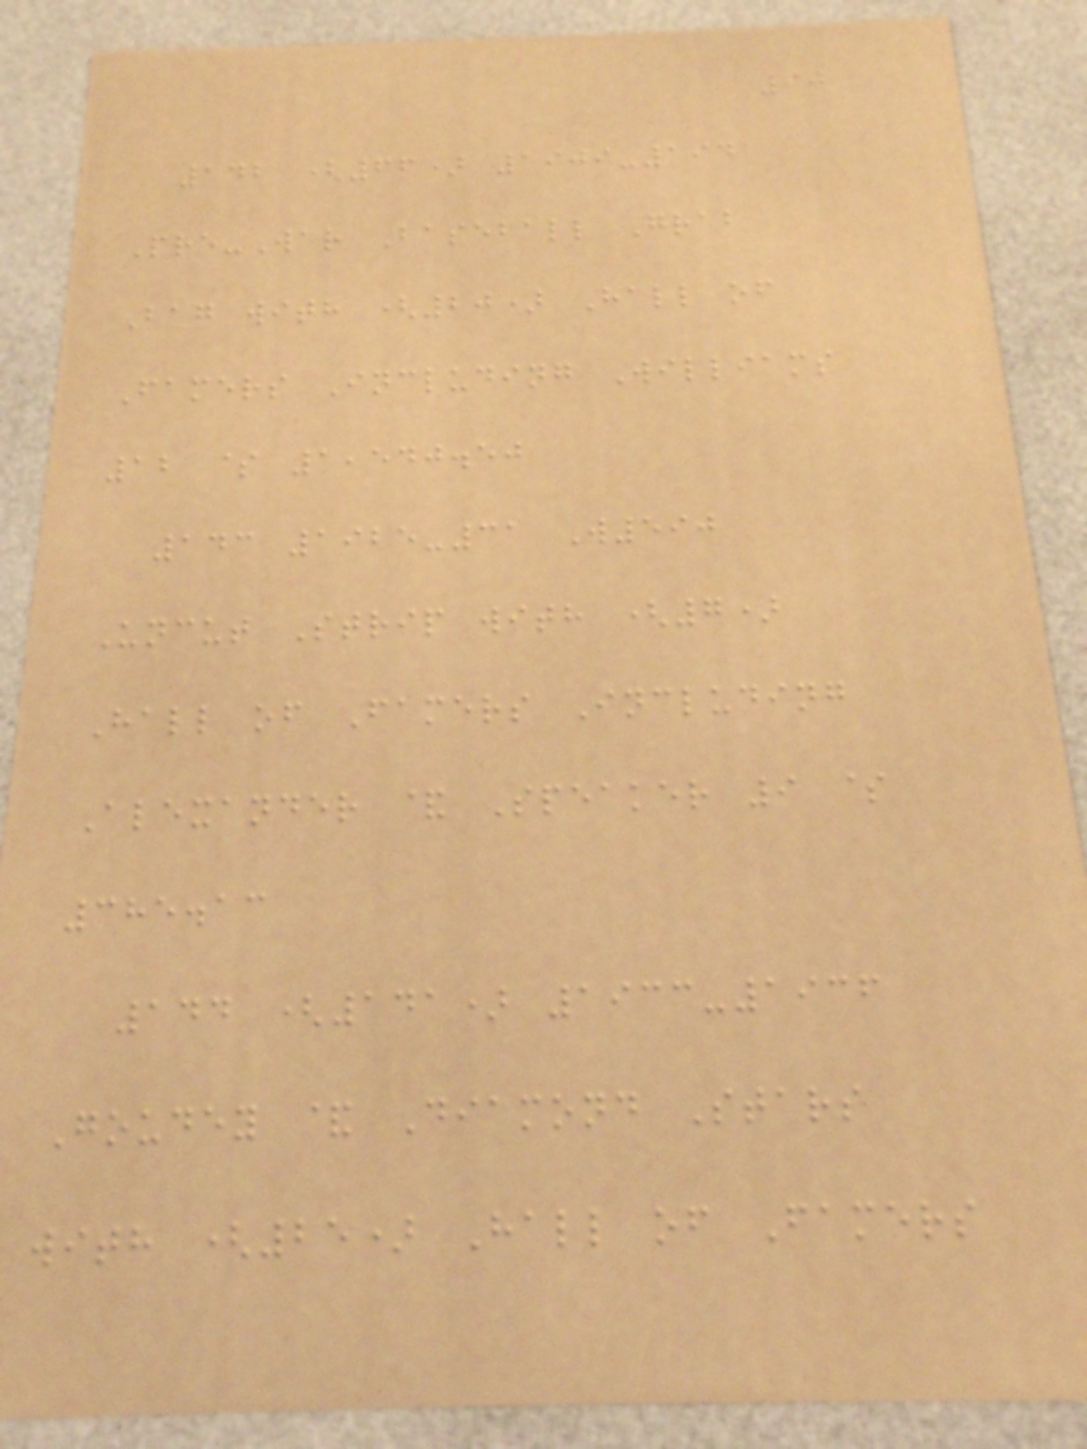90
142 (66) 1909-1941
Pre-War Baseball Grab
Bag with (20) Hall of
Famers Including Williams
12 $ 1,540.50
143 1925-31 W590
Uncut Strip with (7)
Hall of Famers Including
Alexander & Speaker 9 $
385.13
144 (141) 1933-1936
Goudey & Diamond Stars
with (25) Hall of Famers
